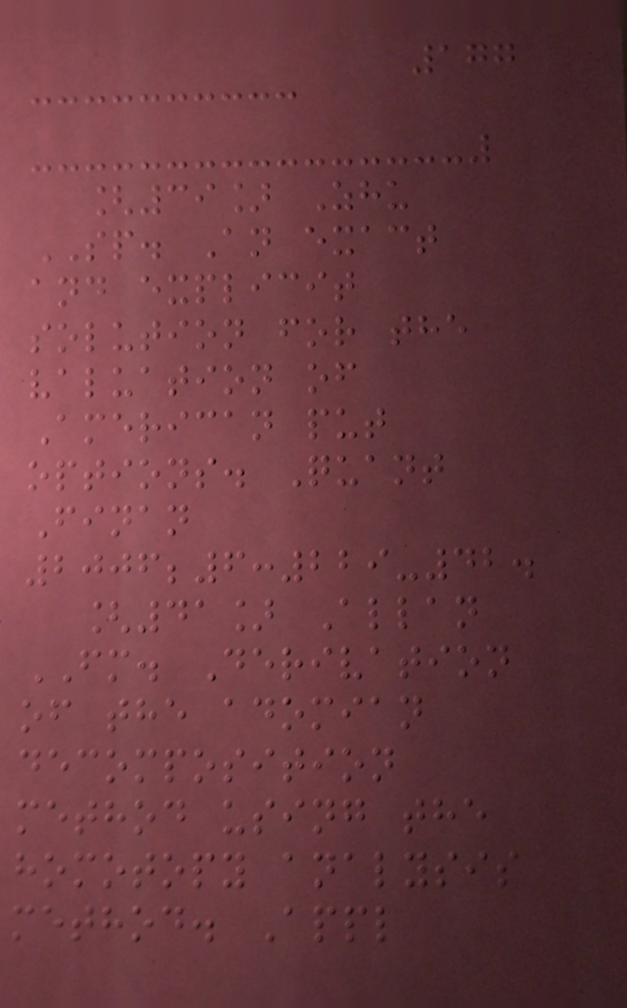177
[39] Zhu
SP. An exact
and explicit
solution for the
valuation of
American put
options. Quant
Finan
2006;6:229-42.
[41] Allan
FM. Derivation
of the adomian
decomposition
method using the
homotopy analysis
method. Appl
